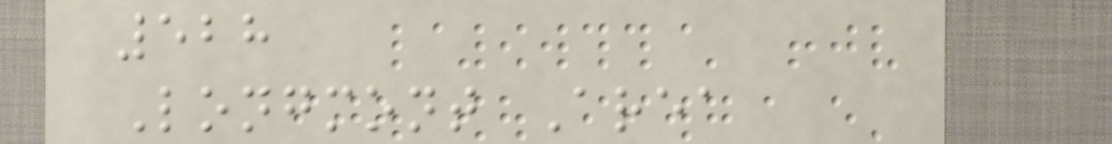528
Longmont Area
